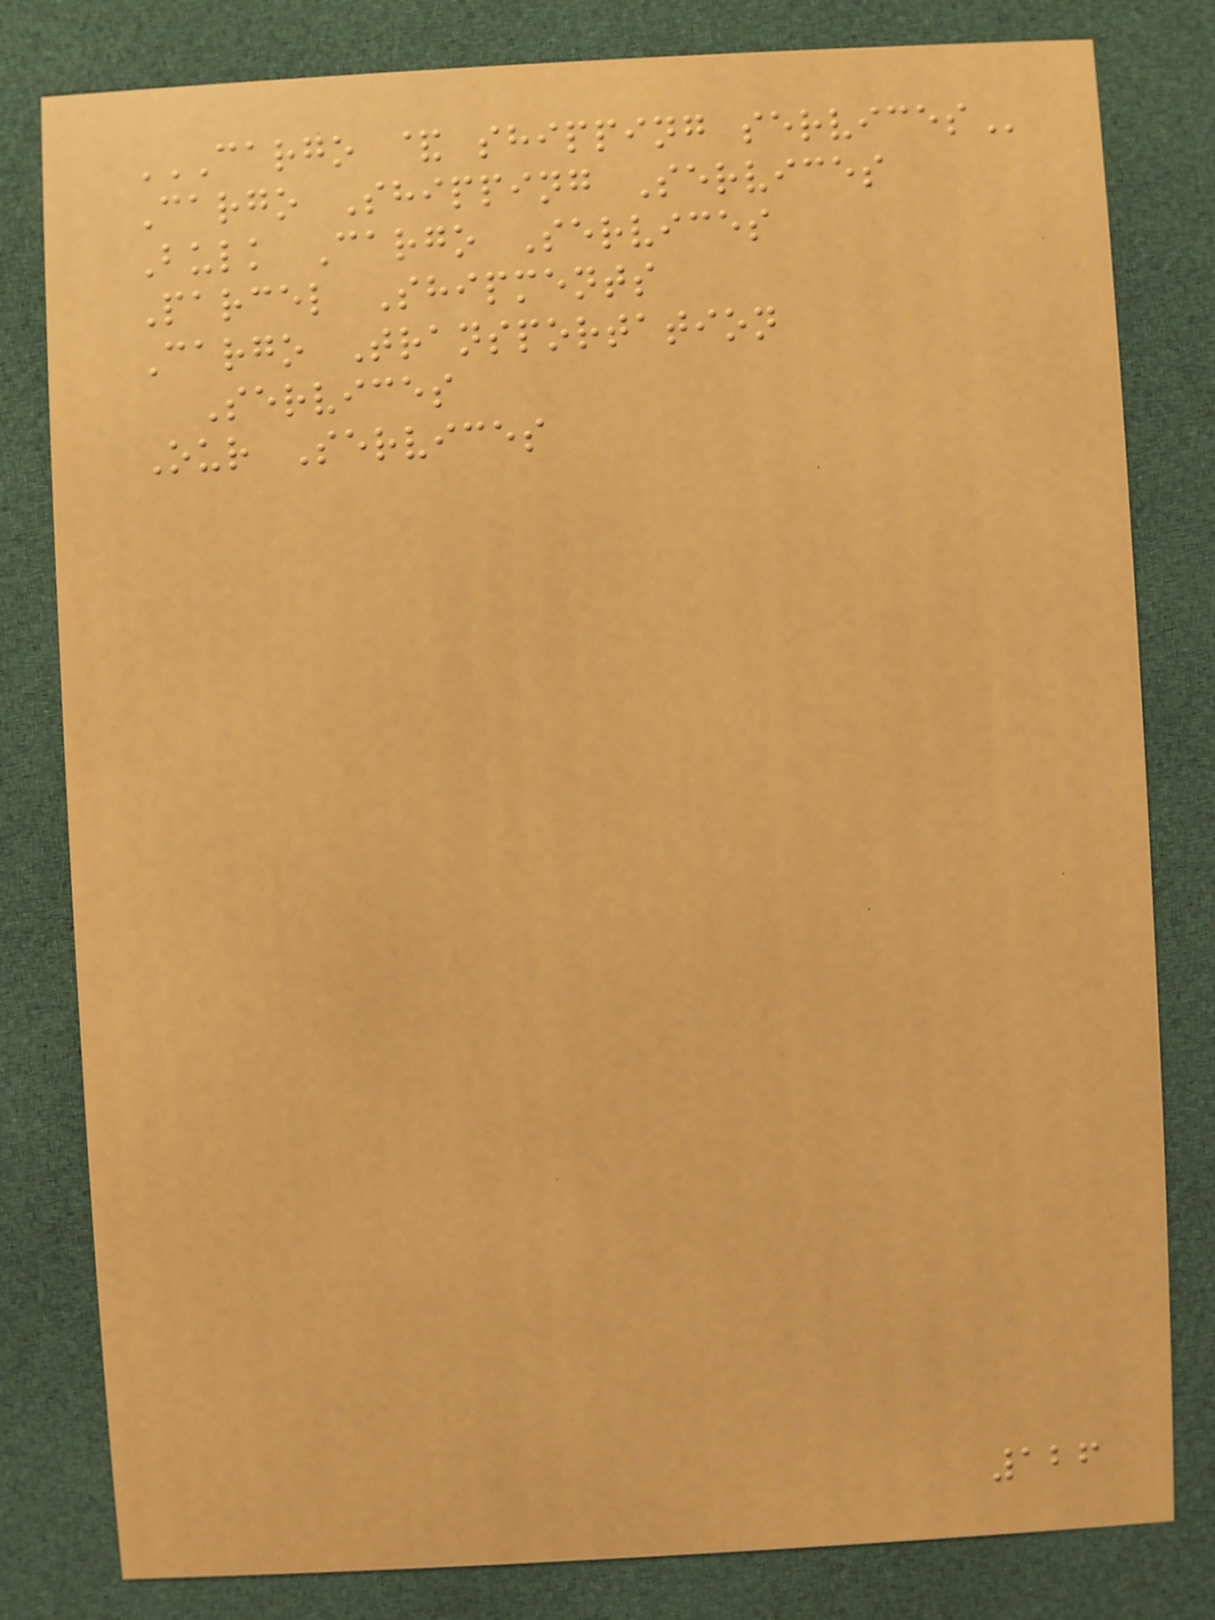CARGO & SHIPPING SERVICES
Cargo Shipping Services
Bulk Cargo Services
Parcel Shipments
Cargo Transportation
Services
Our Services
126
